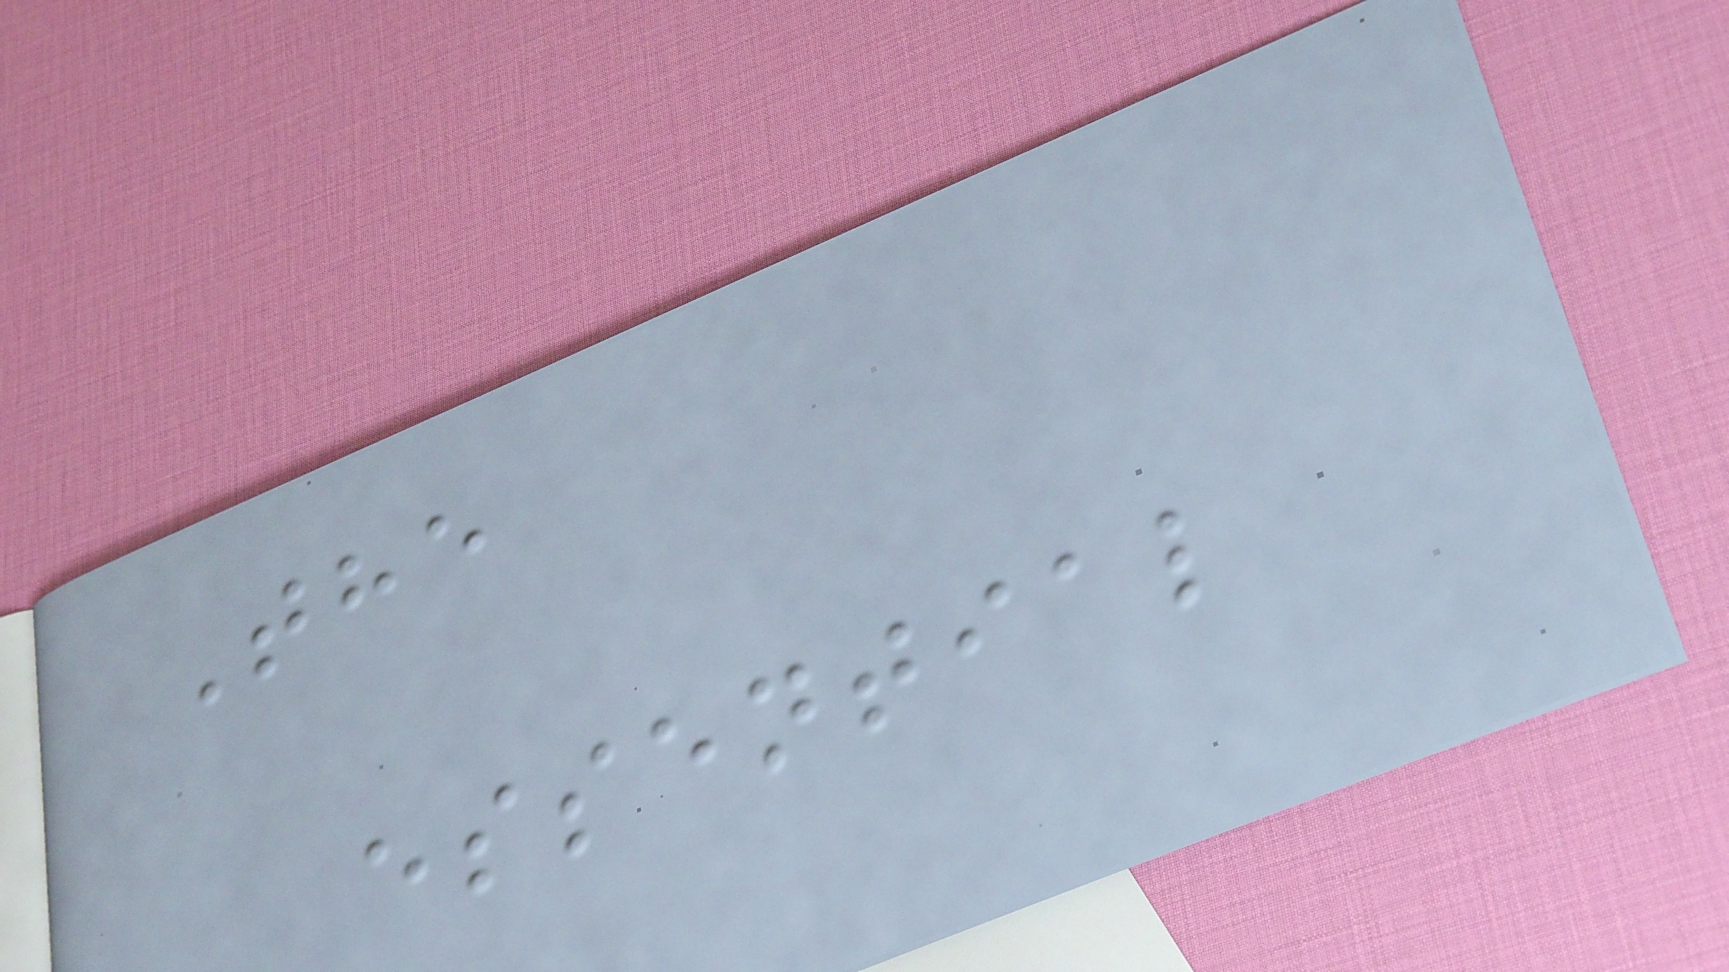The
essential
